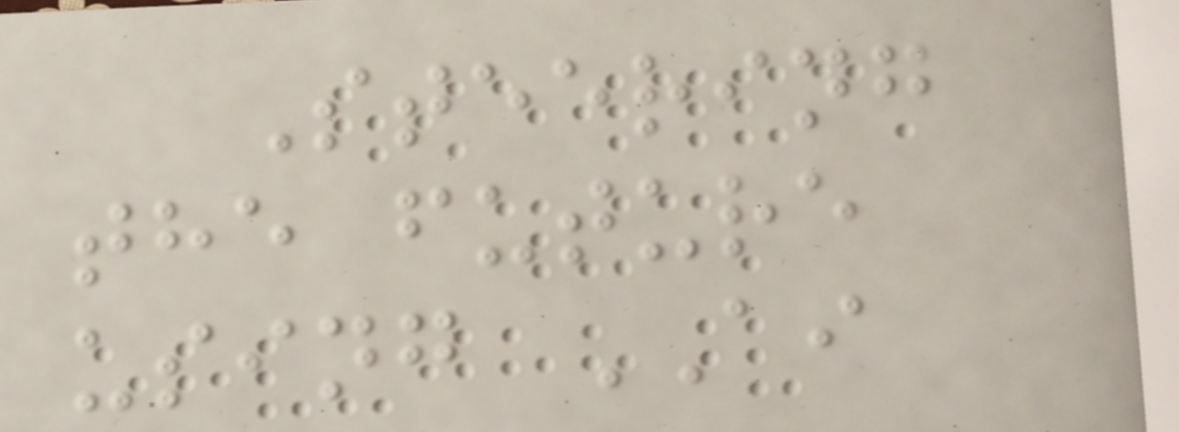Steering
the future
using AI
